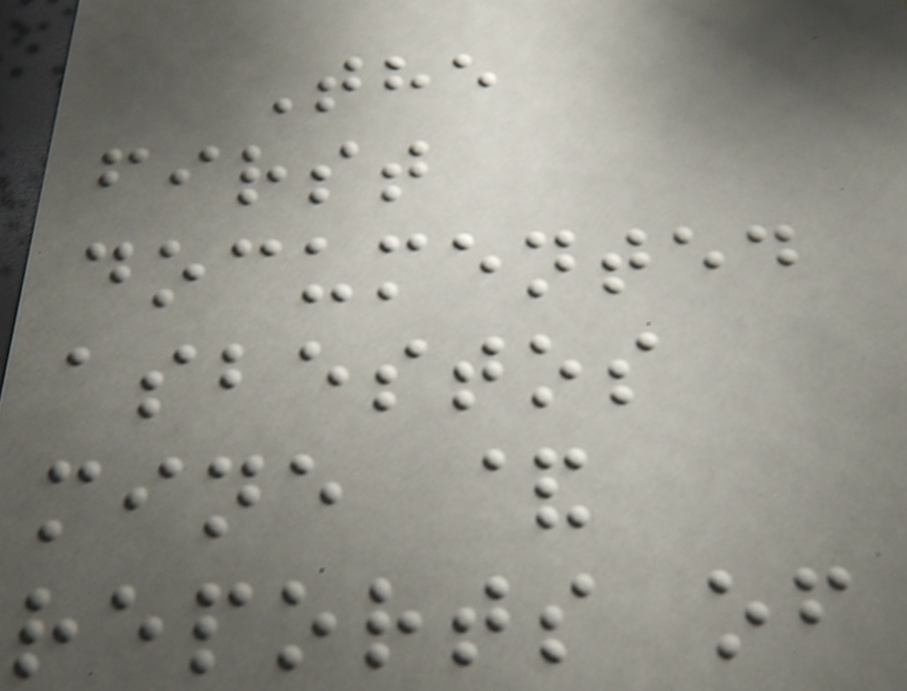The
first
documented
asbestos
mine &
reports of
